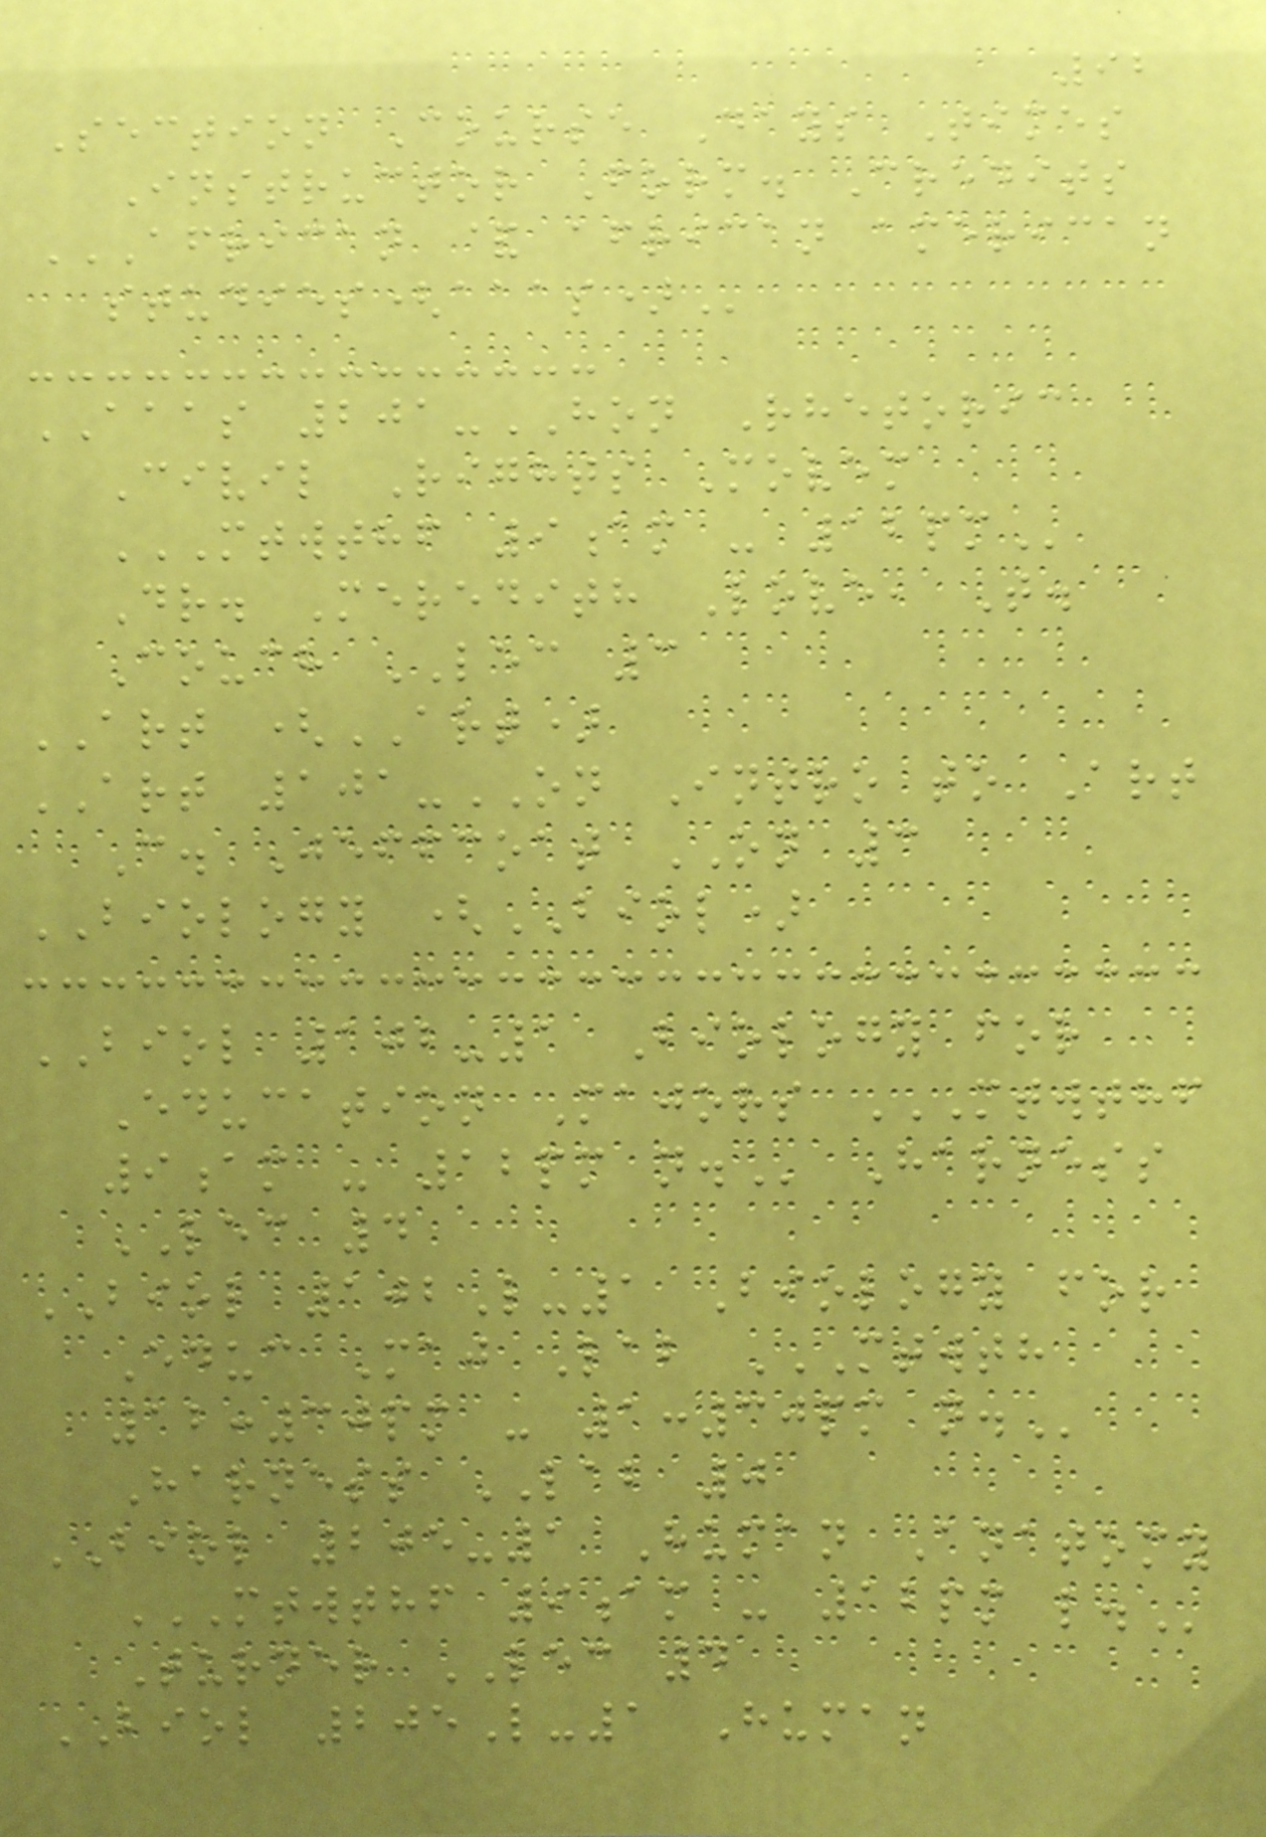92
Section Course Days Times
Instructor Form. Credits
AFRICAN & AFRICAN AMERICAN
STUDIES(AAAS)
AAAS 201-HON Rhetoric
Civil Rights Movem
MTWTHF 9AM - 12PM
Dr. Meredith Love, T.
Couch LEC 3
ART (ART)
ART 101-ON Intro to Art
C. Jeffcoat ON 3
BIOLOGY (BIOL)
BIOL 102-1 Biology for
Education Majors MTWTHF
9AM - 12PM N. Harness
LEC 4
BIOL 102L-1 Biology for
Educ Maj Lab MTWTH
12:30PM - 1:30PM N.
Harness LAB 0
BIOL 205-1 Human Anatomy
MTWTHF 9AM - 12PM L.
Turner LEC 4
BIOL 205L-1 Human
